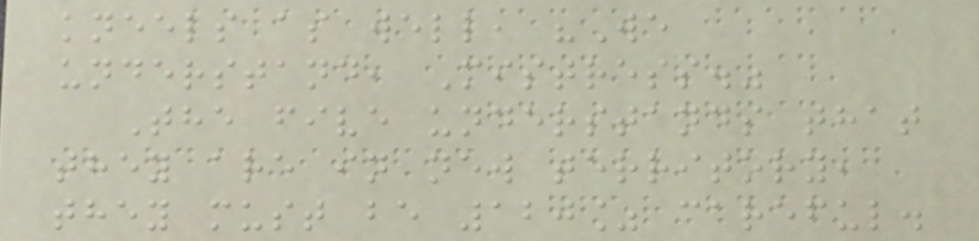kneels as well, "We
understand, Mistress."
The five understands that
they are in new territory,
they must be 120% careful.
